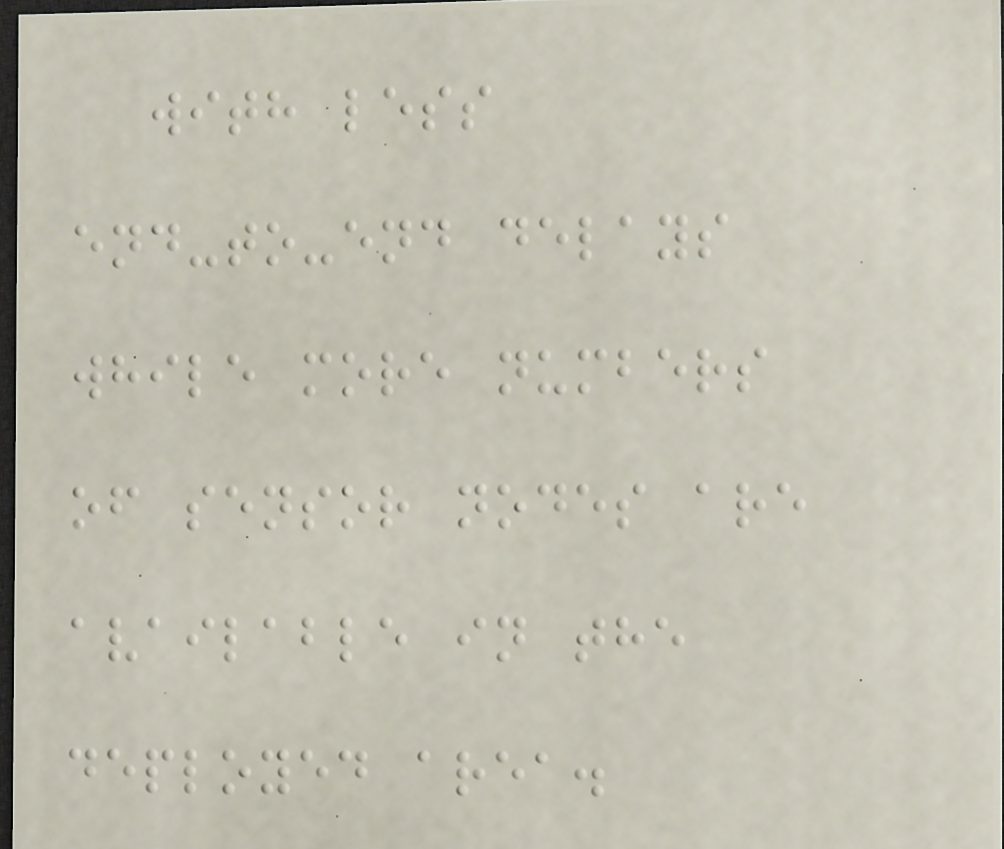with less
end-to-end delays
while more numbers
of sensor nodes are
available in the
deployed area.
